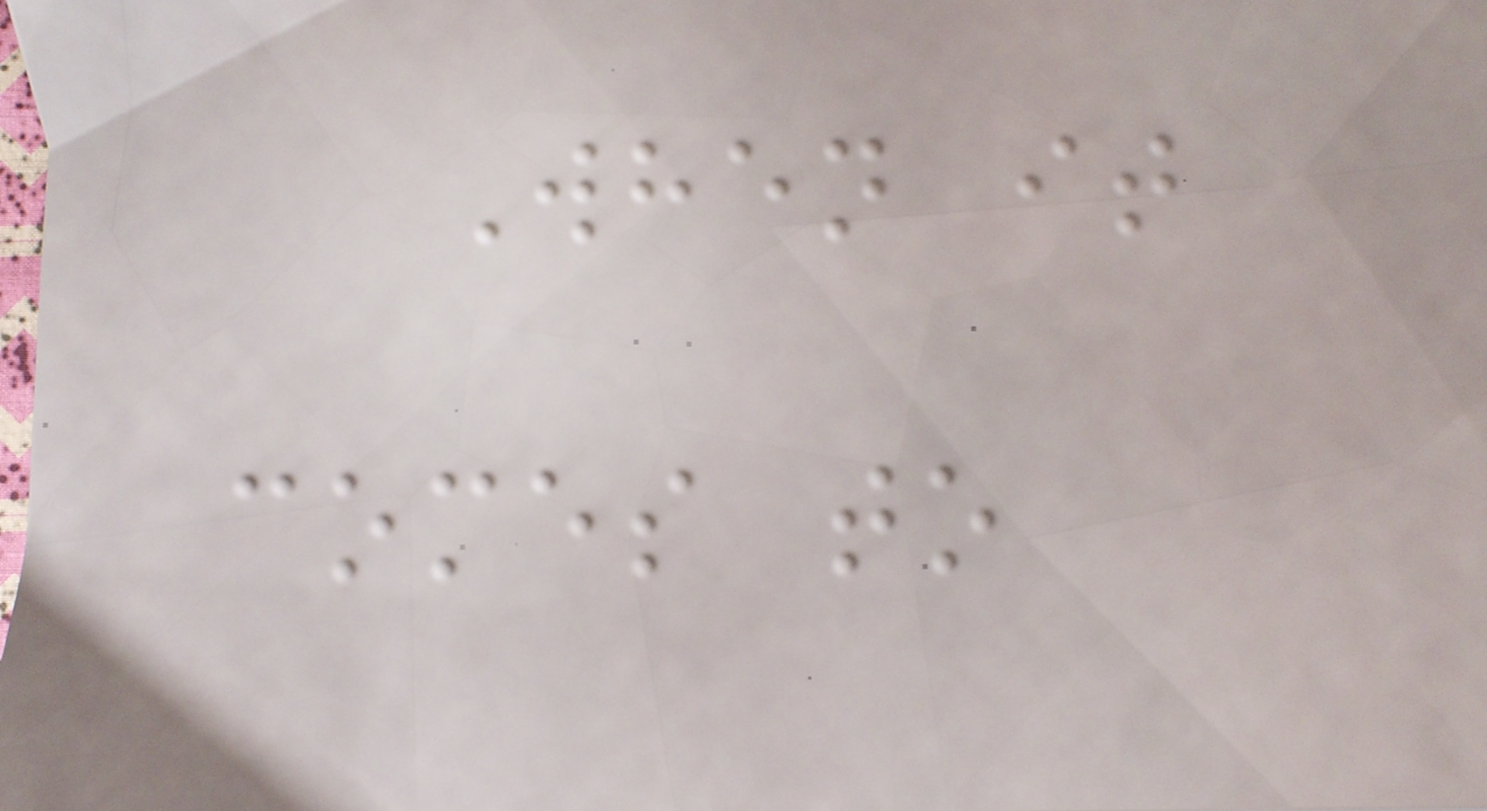When it
comes to
